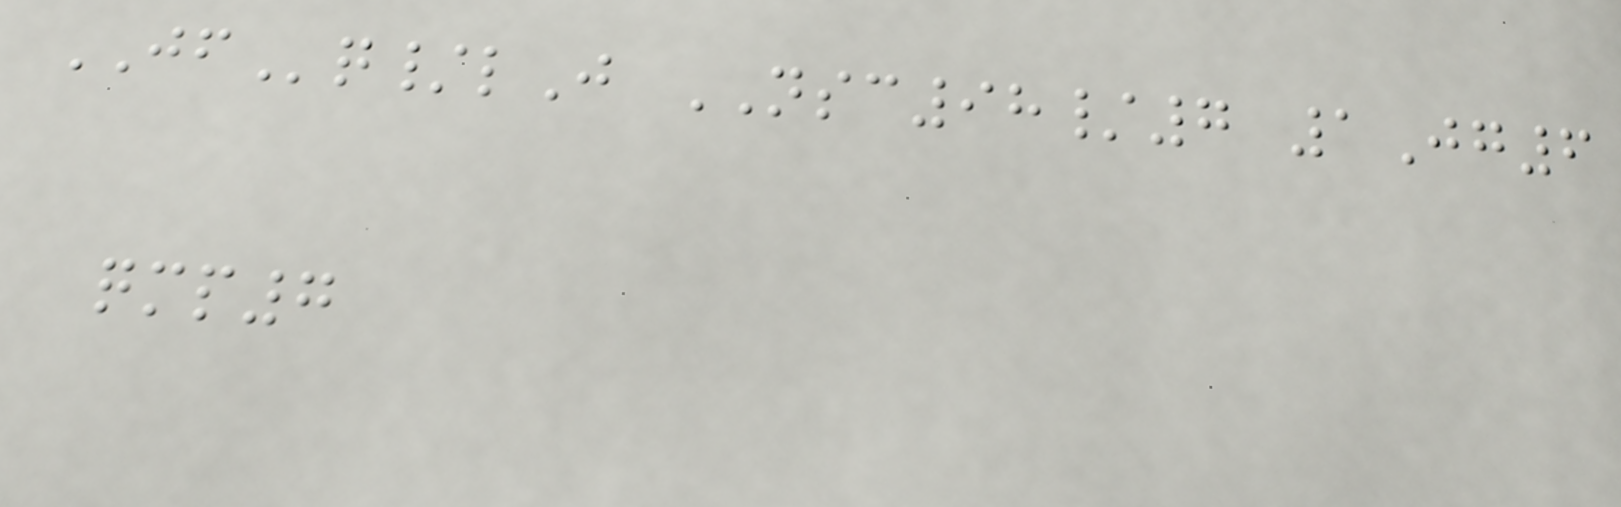JFq/lJ NSC98/7 1Jg6
qmp7
